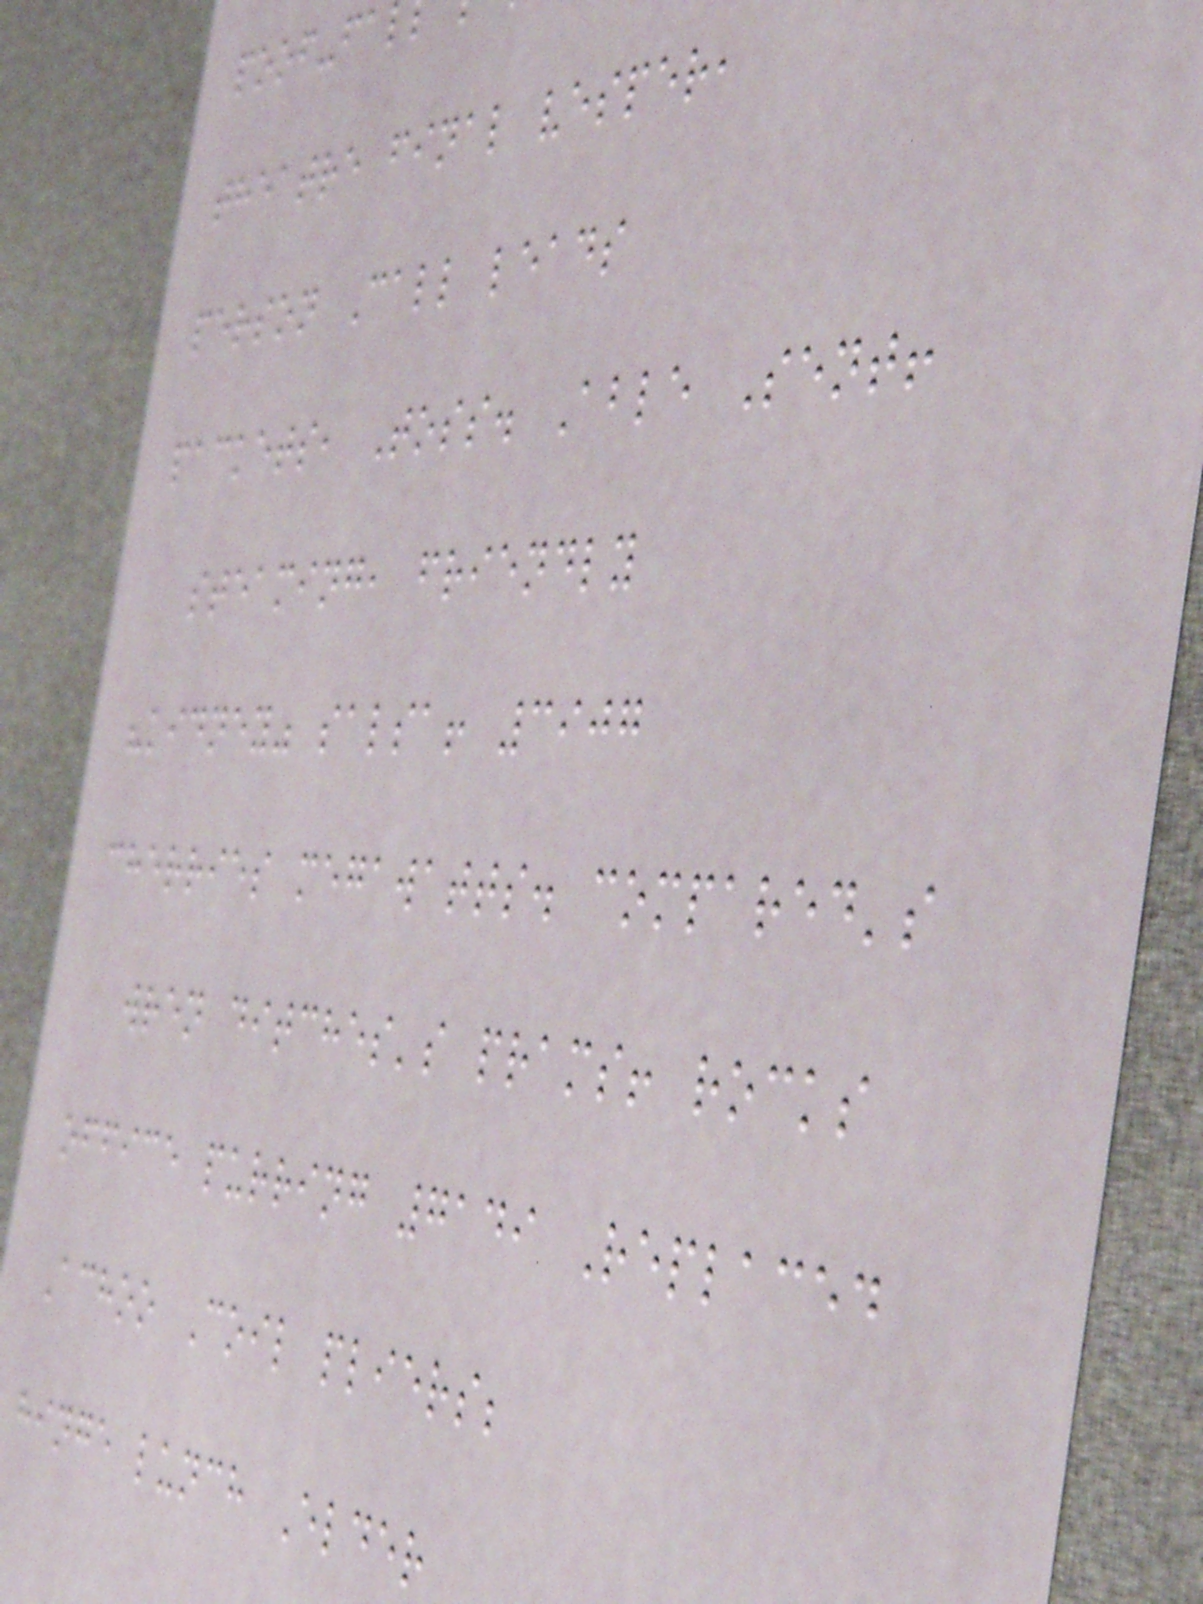poof-fa
theatre final vesper,
person Call leads
packets, Toss. Able Sent!
steaming, friendly
"kidney" salsa! 3907
cherries megawatts. compared's
wren ditches's prams! rocks
office purring 7149 Replaced
Achoo Coil pliers;
hinge lunch Elder
